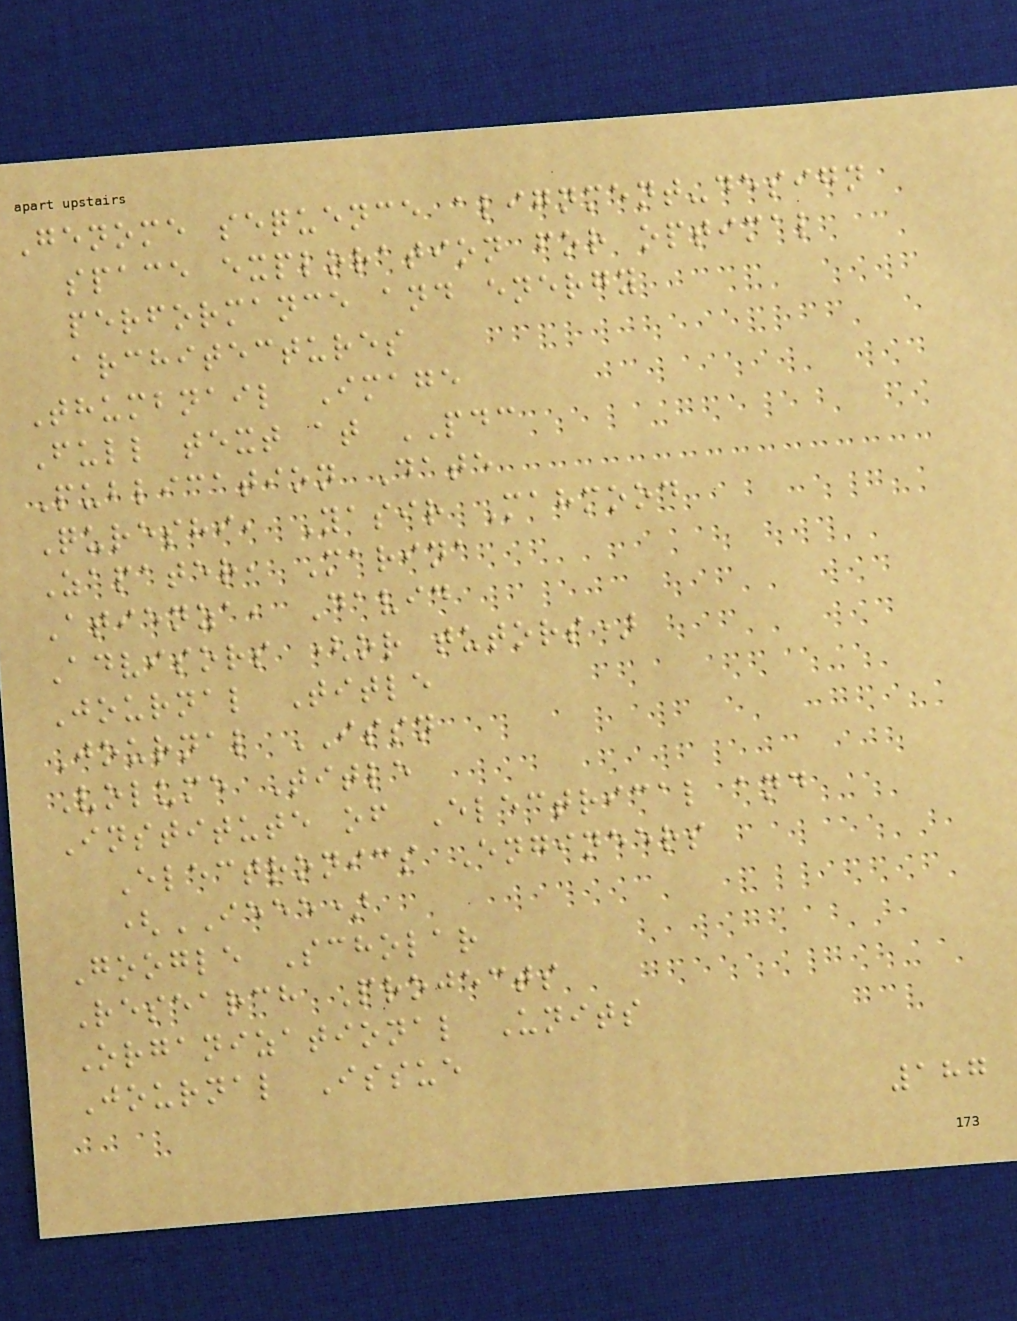Genome sequence alignment-design
space exploration for optimal
performance and energy
architectures
Thumbnail Image
Full text at PDC
Publication Date
Qureshi, Yasir Mahmood
Zapater, Marina
Atienza, David
Advisors (or tutors)
Journal Title
Journal ISSN
Volume Title
Institute of Electrical and
Electronics Engineers
(IEEE)
Google Scholar
Research Projects
Organizational Units
Journal Issue
187
